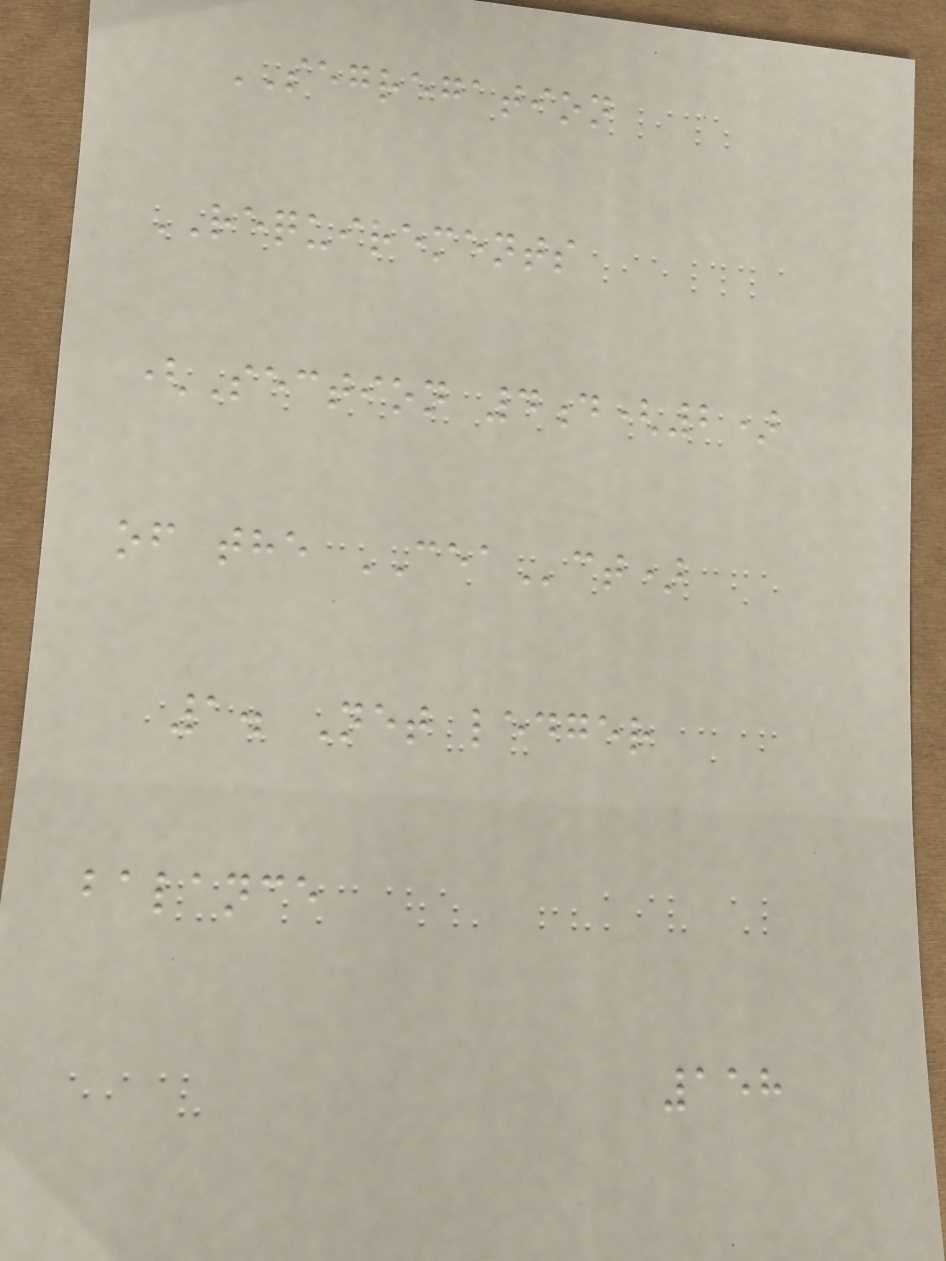SEGREGATION
REQUIREMENTS
(Section 4d(2)
of the CEAct)
1. Net ledger
balance
158
